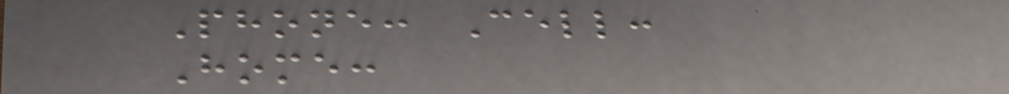Phone: Cell:
Home:
